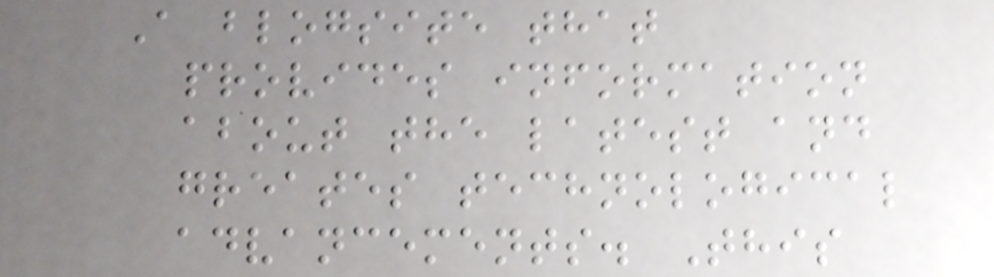A blogsite that
provides information
about the latest and
greates technological
advancements. This
